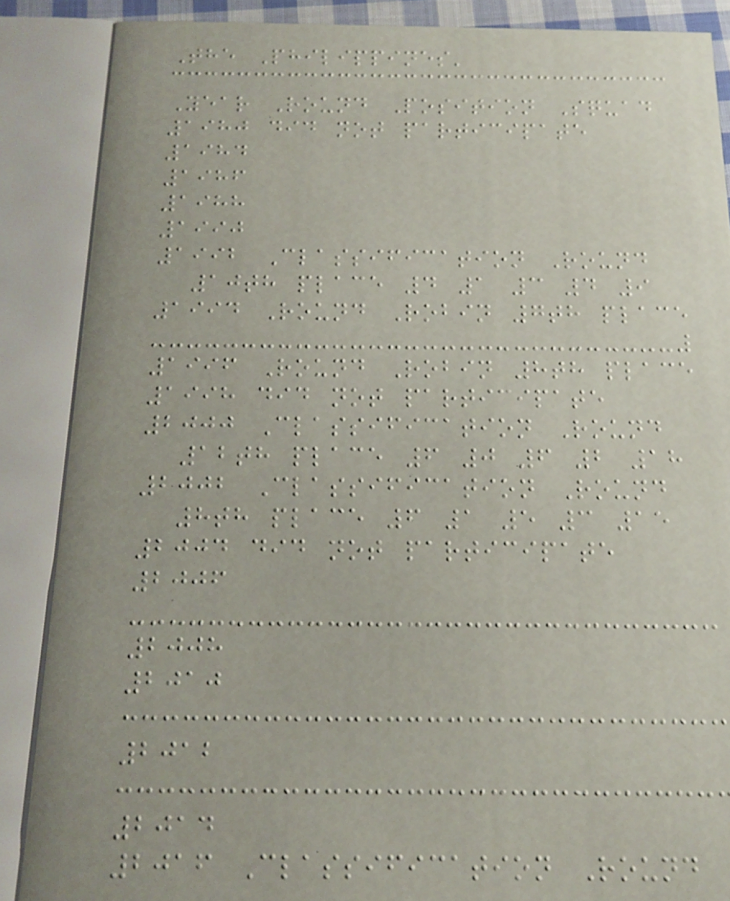The Philippines'
Year Round Position Squad
1980 did not participate
1984
1986
1988
1990
1992 Classification Round
10th place 4 1 3 4 9
1994 Round Robin 7th place
1996 Round Robin 8th place
1998 did not participate
2000 Classification Round
12th place 6 0 6 2 18
2002 Classification Round
8th place 6 1 5 3 15
2004 did not participate
2006
2008
2010
2012
2014
2016 Classification Round
